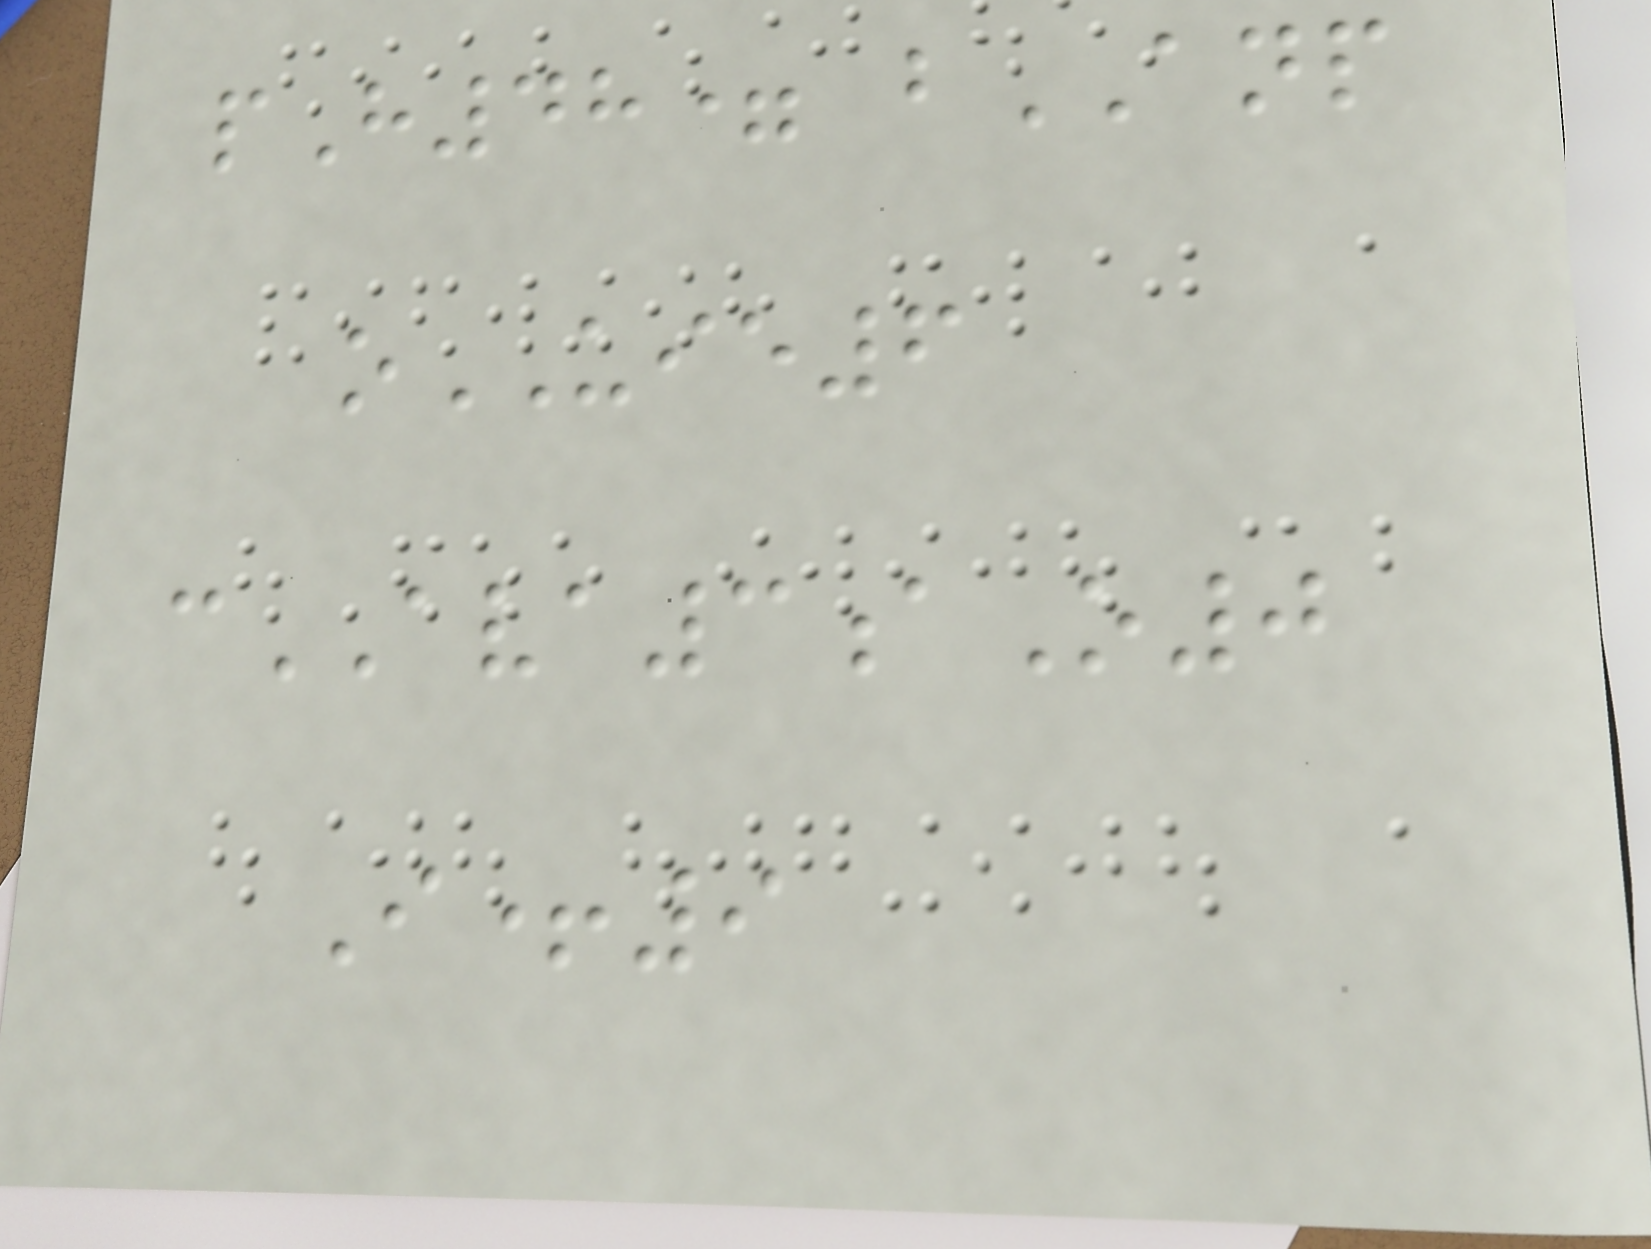pH48= bANP
oUIE6
cAVA3aO0
I+9
